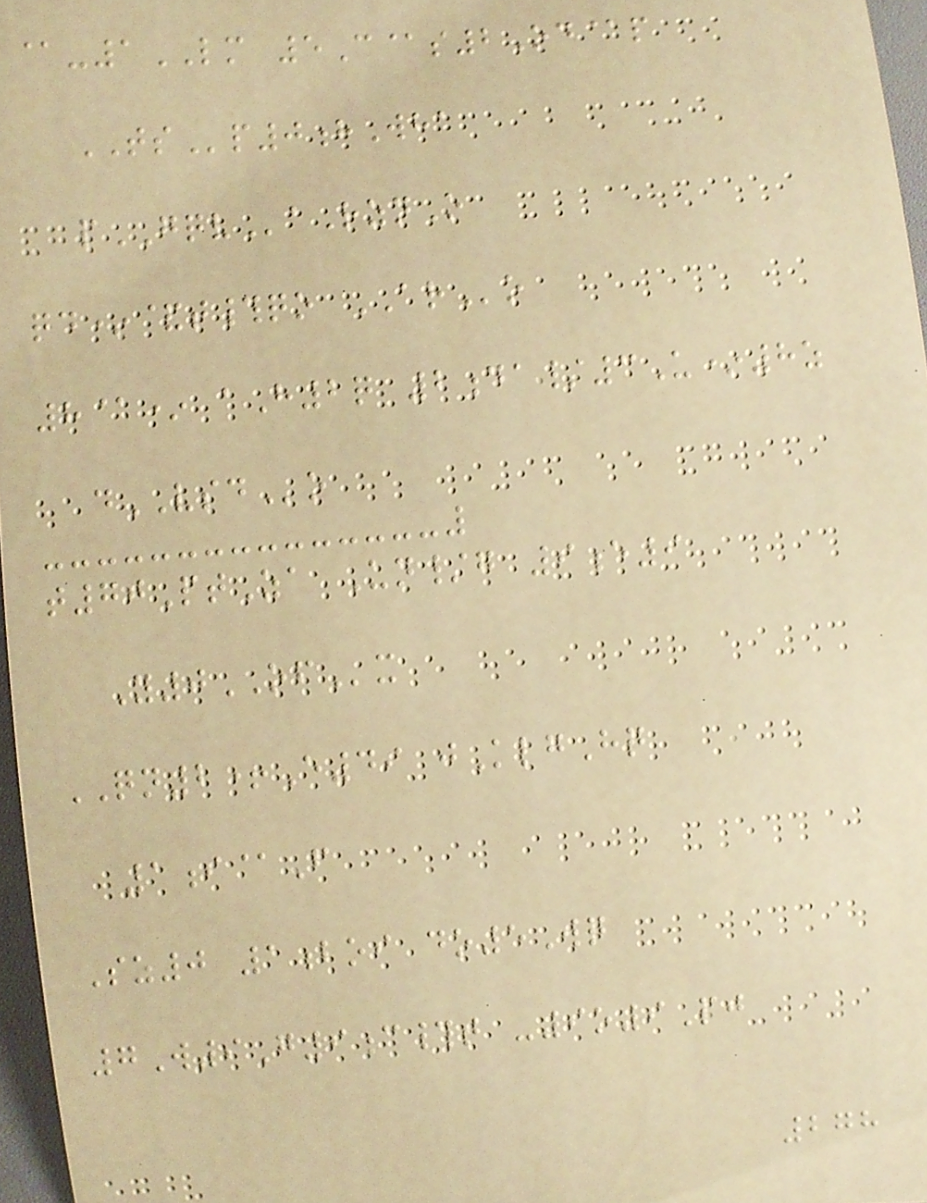@-1LM 5C@s2Od@p
TSp0hWha
pGQVaRznO
qd*&t#qo ARo
8@* aH2q 2da/3U*8z
dVSDo
t70PtZa Un/g 9e9
Y0OFx
QN2+E49 jKlgHq
1i@F
Sz0 1boi do5Wq
7W9G9c#t -9o9Pj
278
